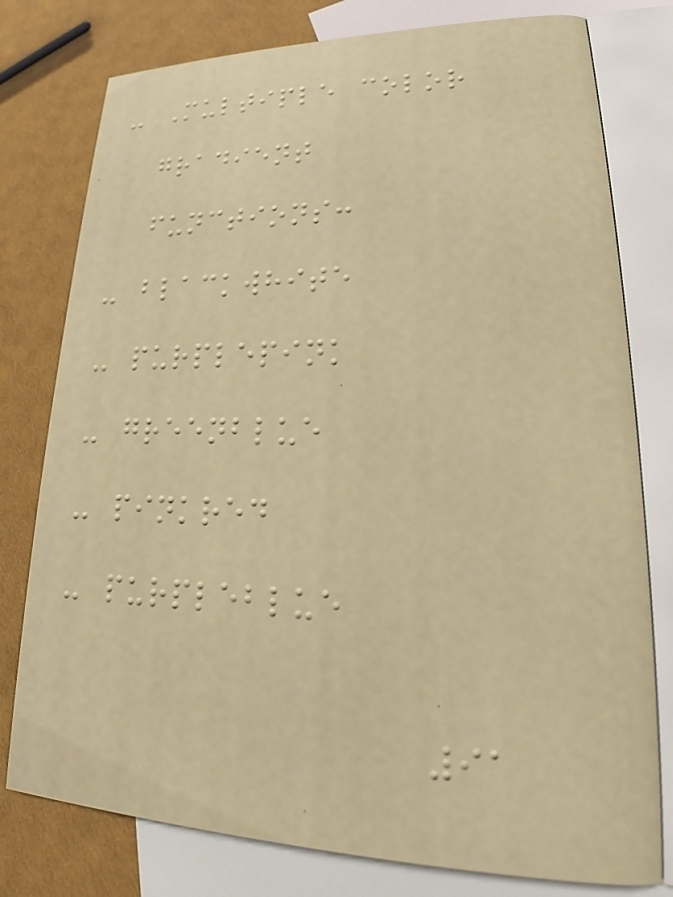- Multiple color
gradient
functions:
- blackwhite
- purplepink
- greenblue
- pinkred
- purpleblue
91
